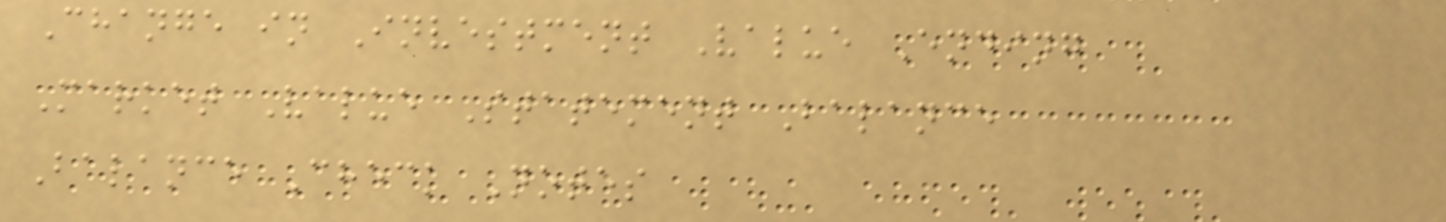Change in Investment Value Ending
Market Value Statement Balance
Balance Check Notes
